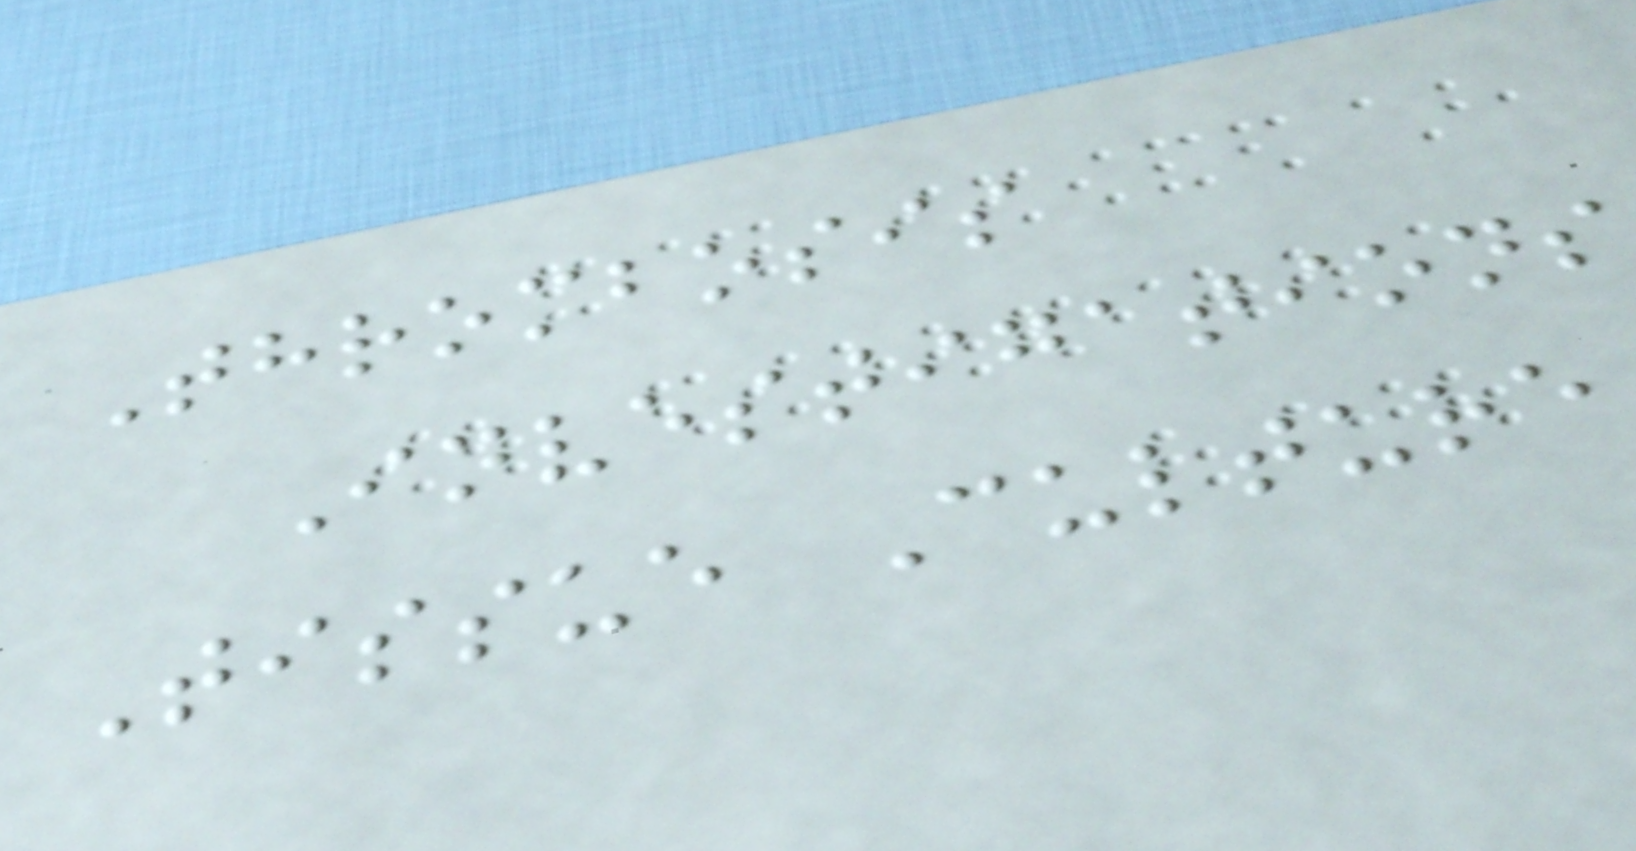Thrombosis
Investigations
Tissue Culture
